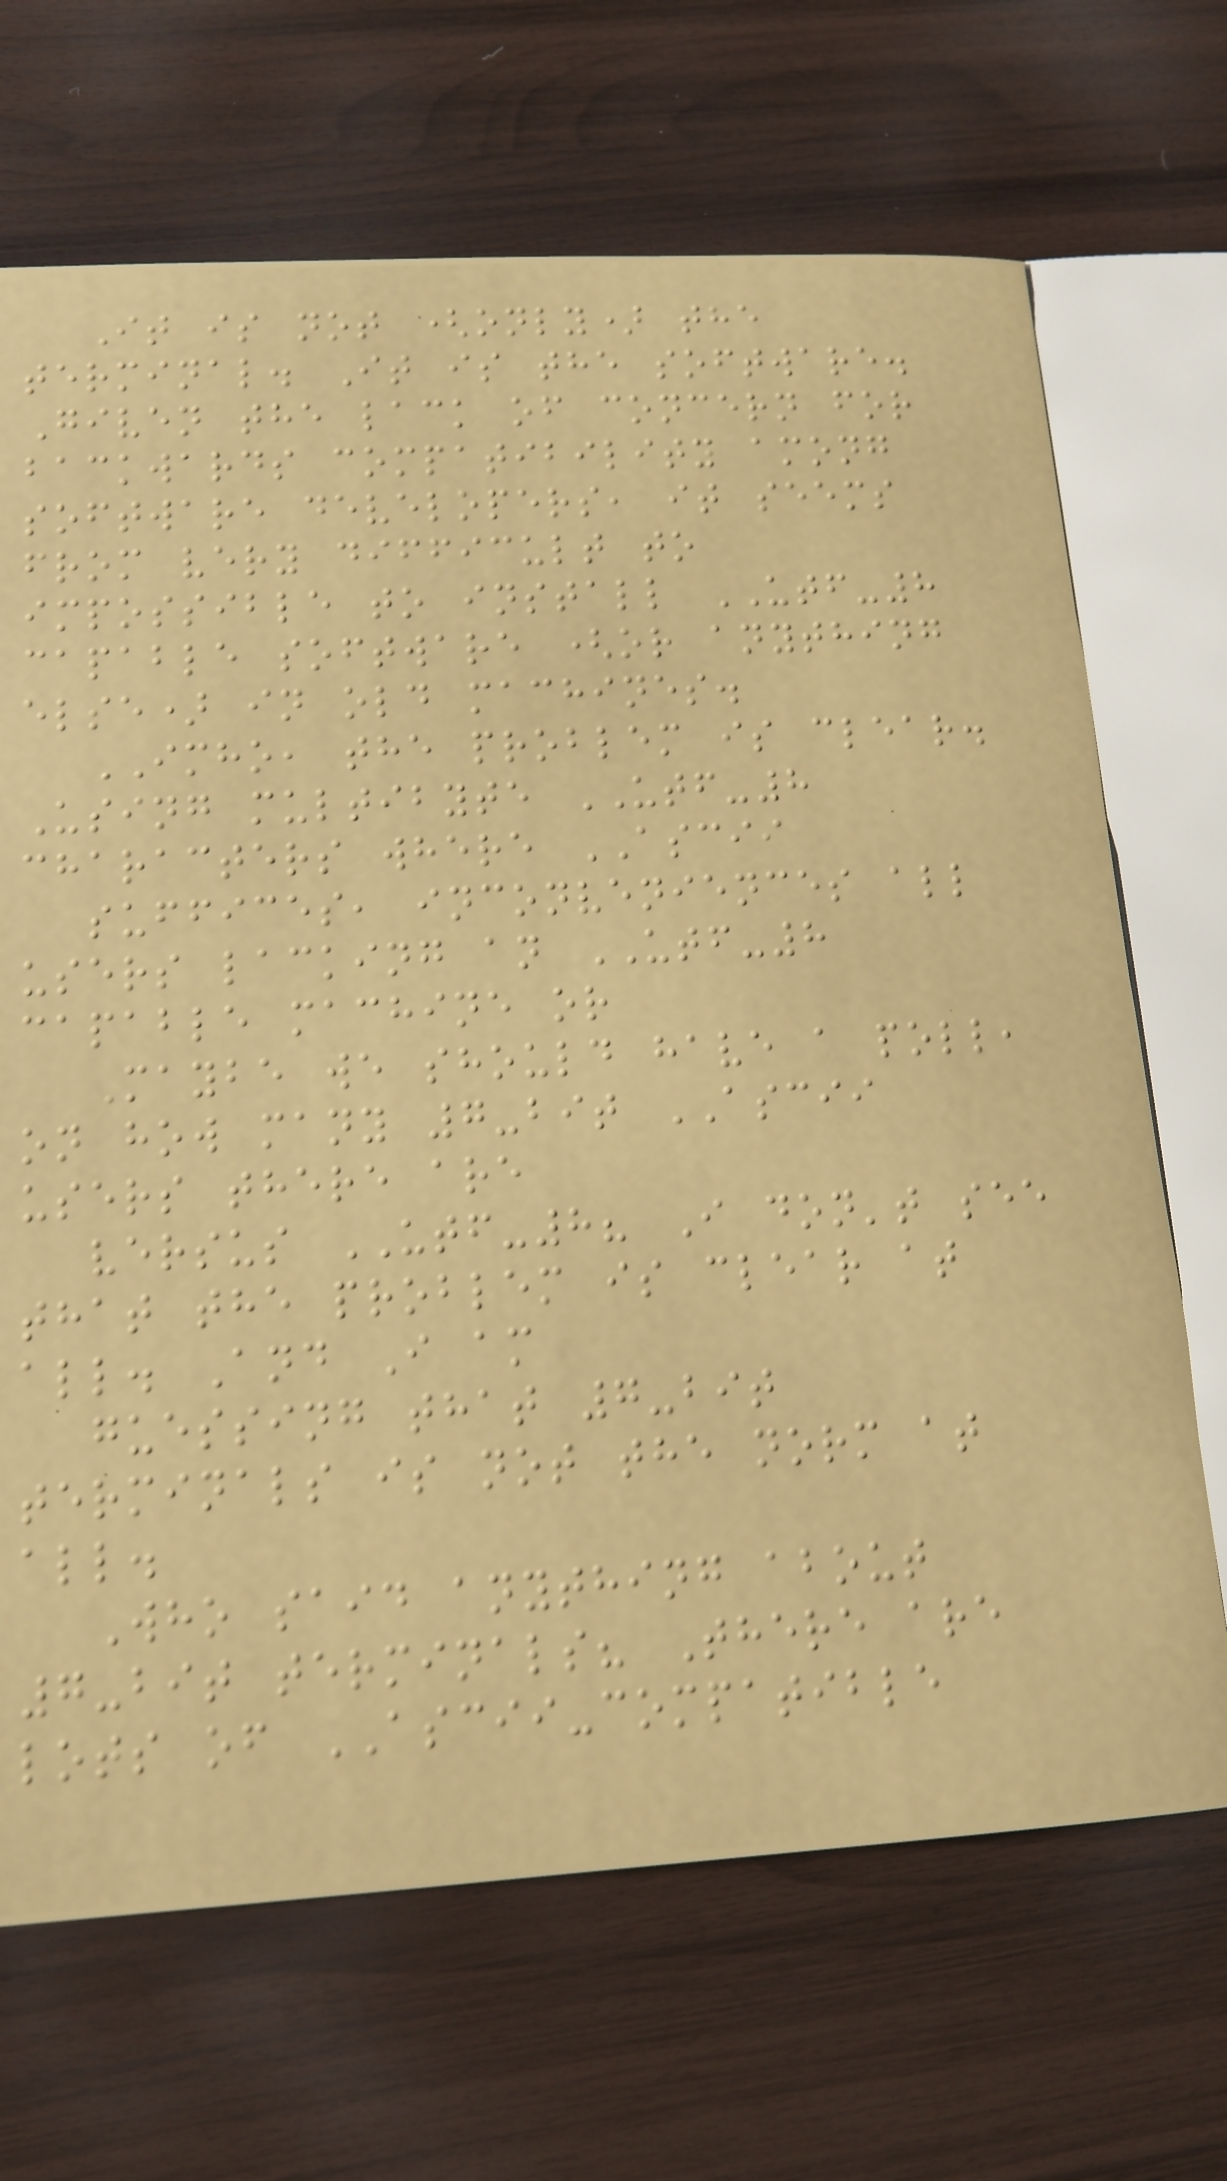It is not (only) the
terminal. It is the software.
Given the lack of concern for
backwards compatibility among
software developers, it seems
from very difficult to
impossible to install UTF-8
capable software (or anything
else) in old machines.
IMHO, the problem is clear.
Using multibyte UTF-8
characters where ASCII
suffices, inconveniences all
users lacking an UTF-8
capable machine or
Maybe we should have a poll,
on how many 7-bit ASCII
users there are
versus UTF-8? I don't see
that the problem is clear at
all. And I am
guessing that 7-bit
terminals is not the norm at
all.
Who said anything about
7-bit terminals? There are
lots of ASCII-compatible
